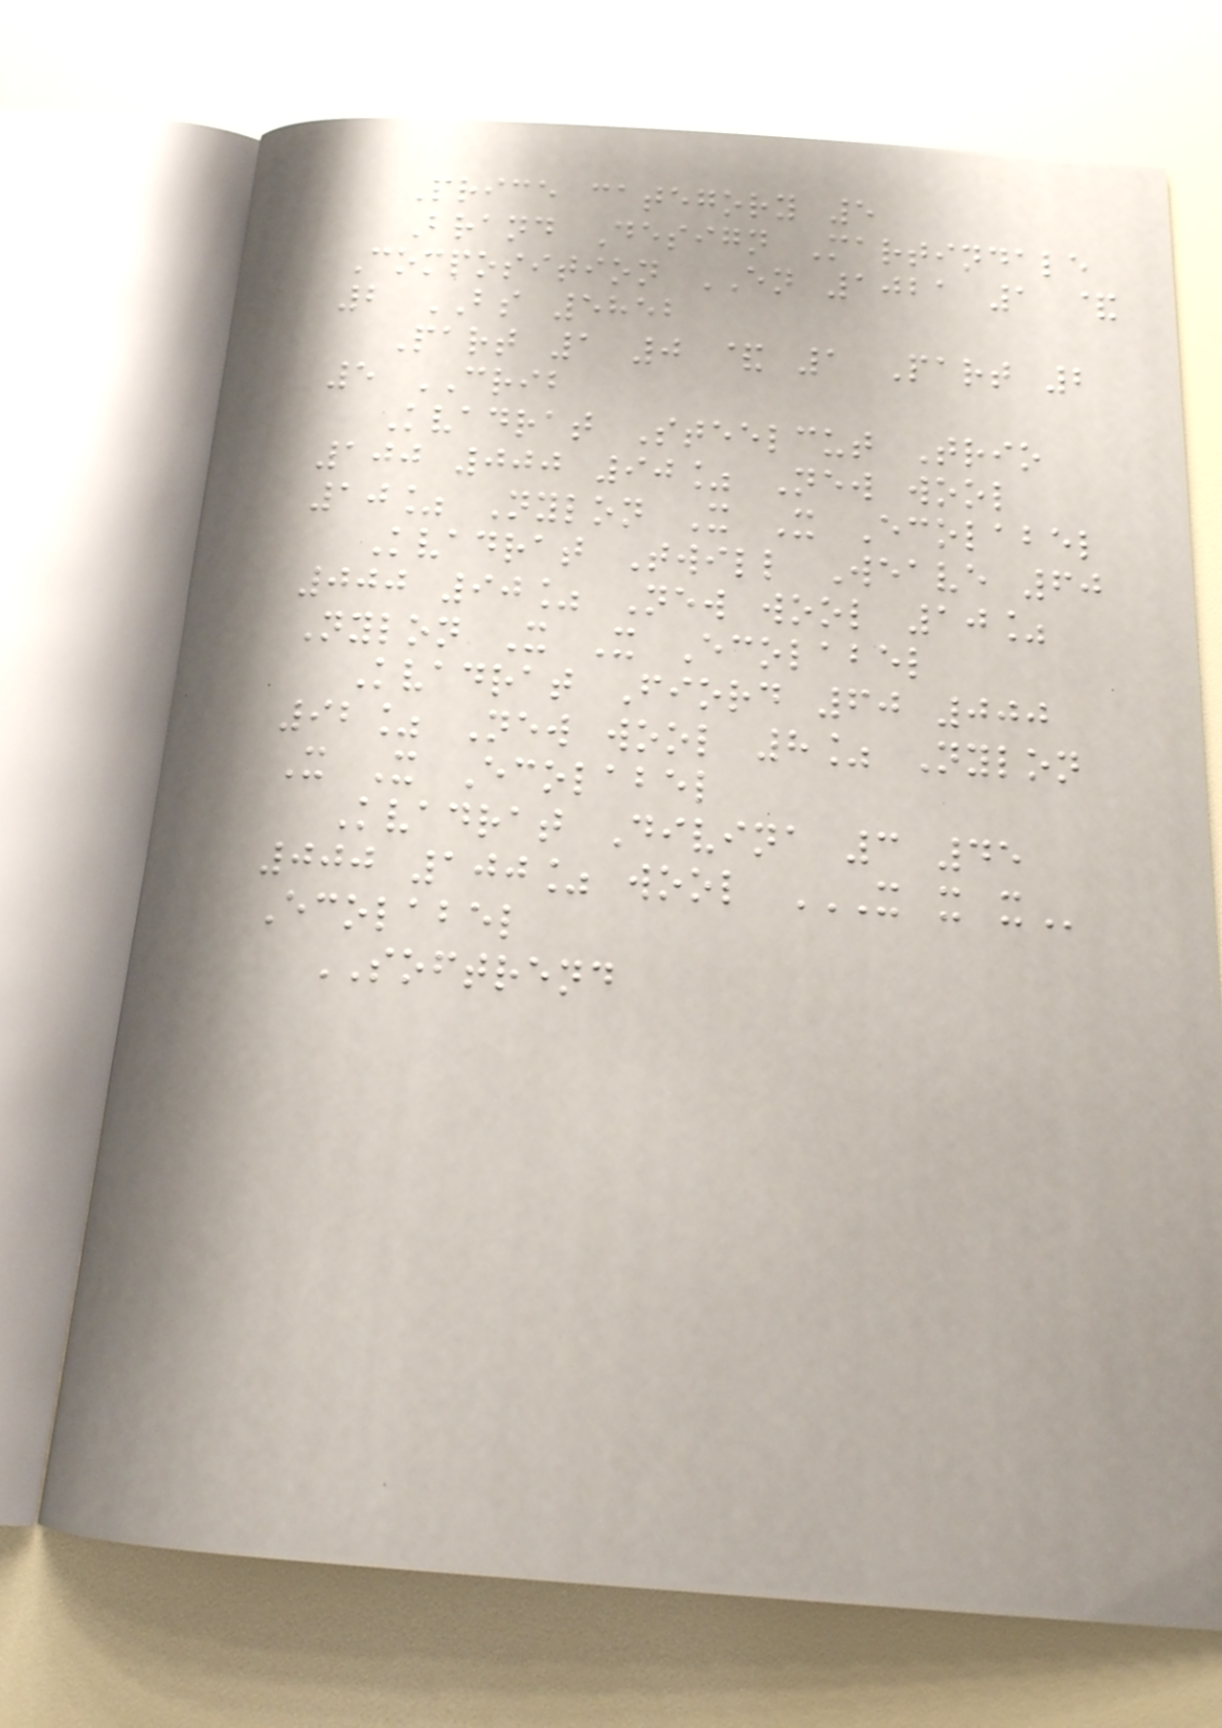Price category 5
Brand Design Martindale
Composition EN 1021 1 &
2 BS 5852
Part 1 0 & 1 Part 2
5 CRIB
Kvadrat Steelcut Trio
100 000 90% New wool
10% Nylon X X Ecolabel
Kvadrat Twill Weave 60
000 90% New wool 10%
Nylon X X Ecolabel
Kvadrat Fiord 60 000
92% New wool 8% Nylon
X X Ecolabel
Kvadrat Divina 3 45
000 100% wool X X X
Ecolabel
SOFTREND
